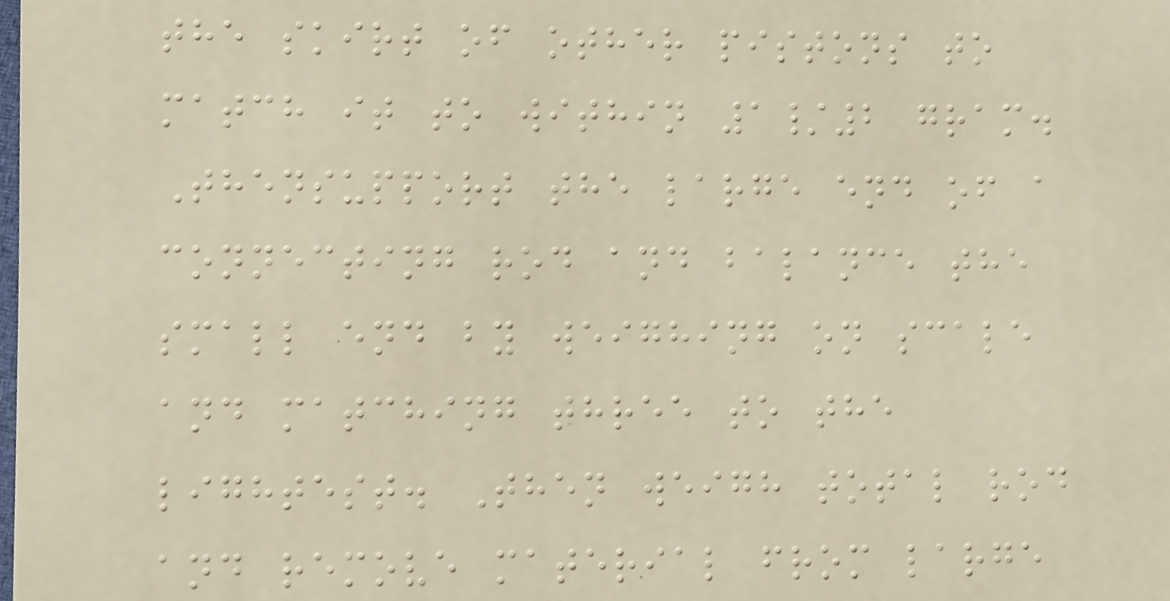the skirt of other pistons to
match it to within 1/2 gram.
Thensupport the large end of a
connecting rod and balance the
small end by weighing on scale
and matching three to the
lightest. Then weigh total rod
and remove material from large
